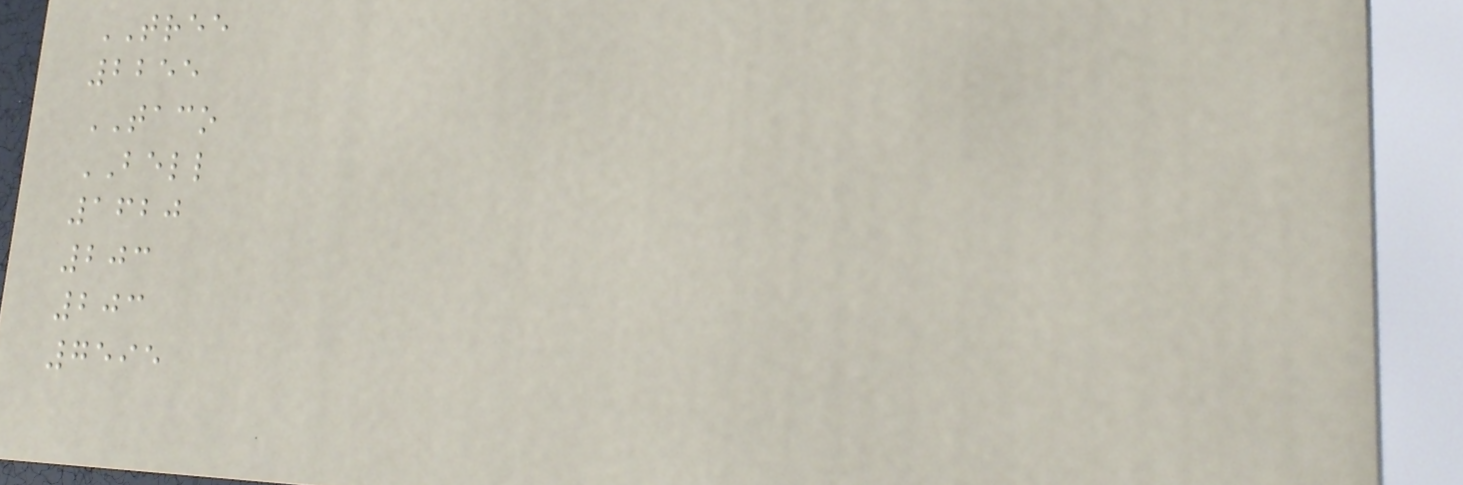TREE
2255
TACO
BELL
1620
203
203
7595
